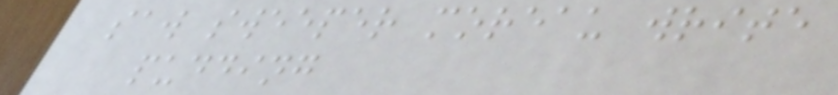saw sweeper moreau write
pudding
